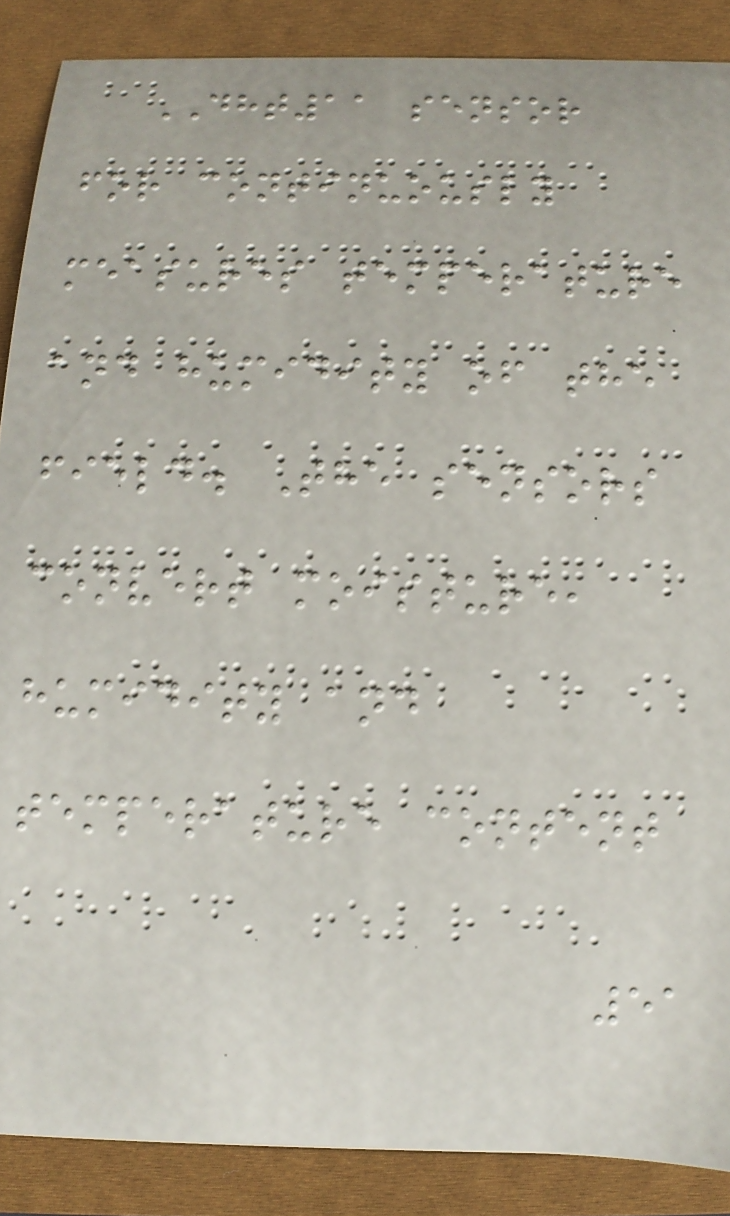DHT11 sensor
for continuously
measures temperature
and humidity of the
field. The sensors
convert moisture,
humidity and
temperature content
51
